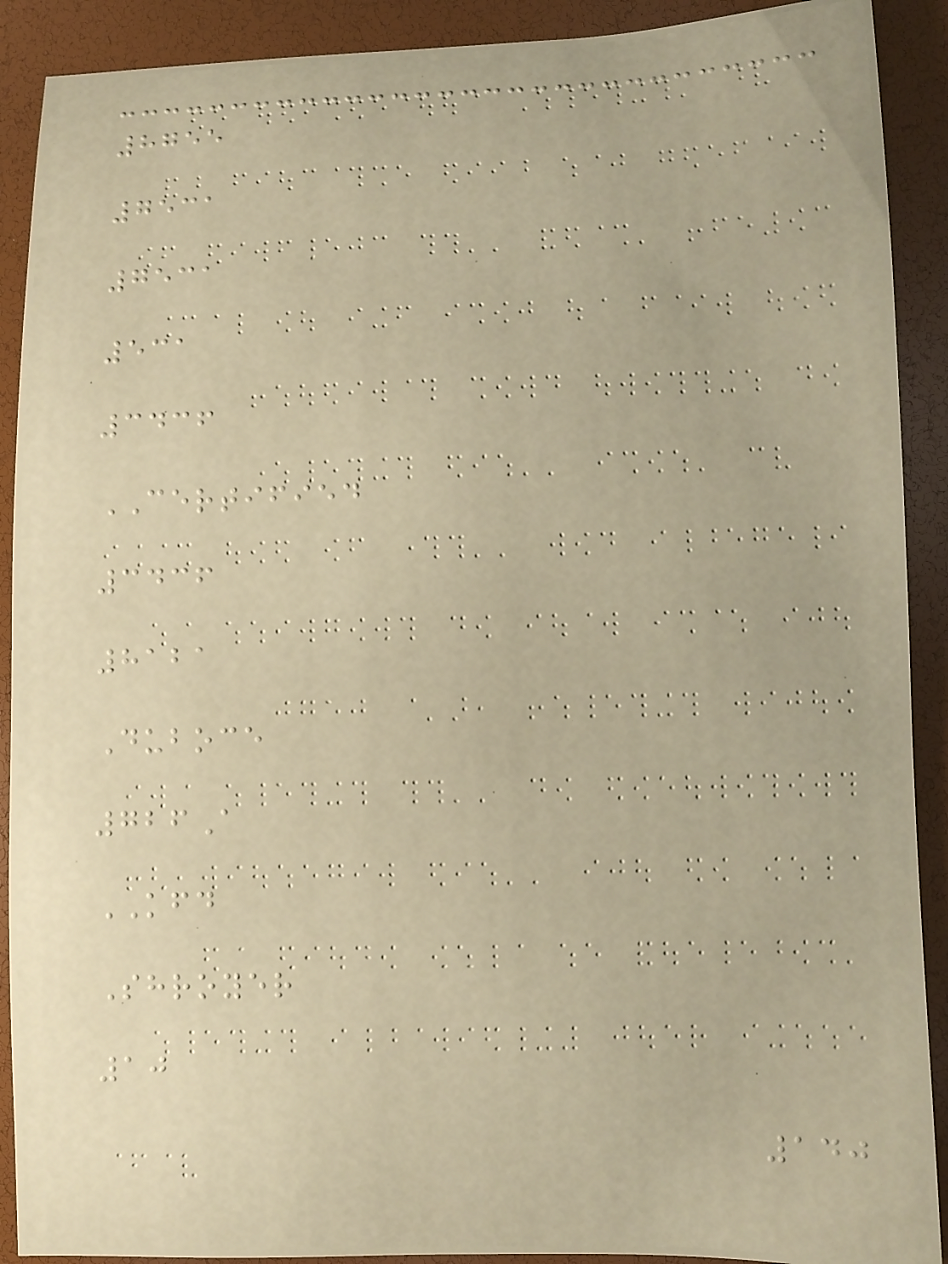8755
7531
7531
531
3436
CERTIFIED
3436
8121
Duboce
726A
KFD
Shroyer
10
140
